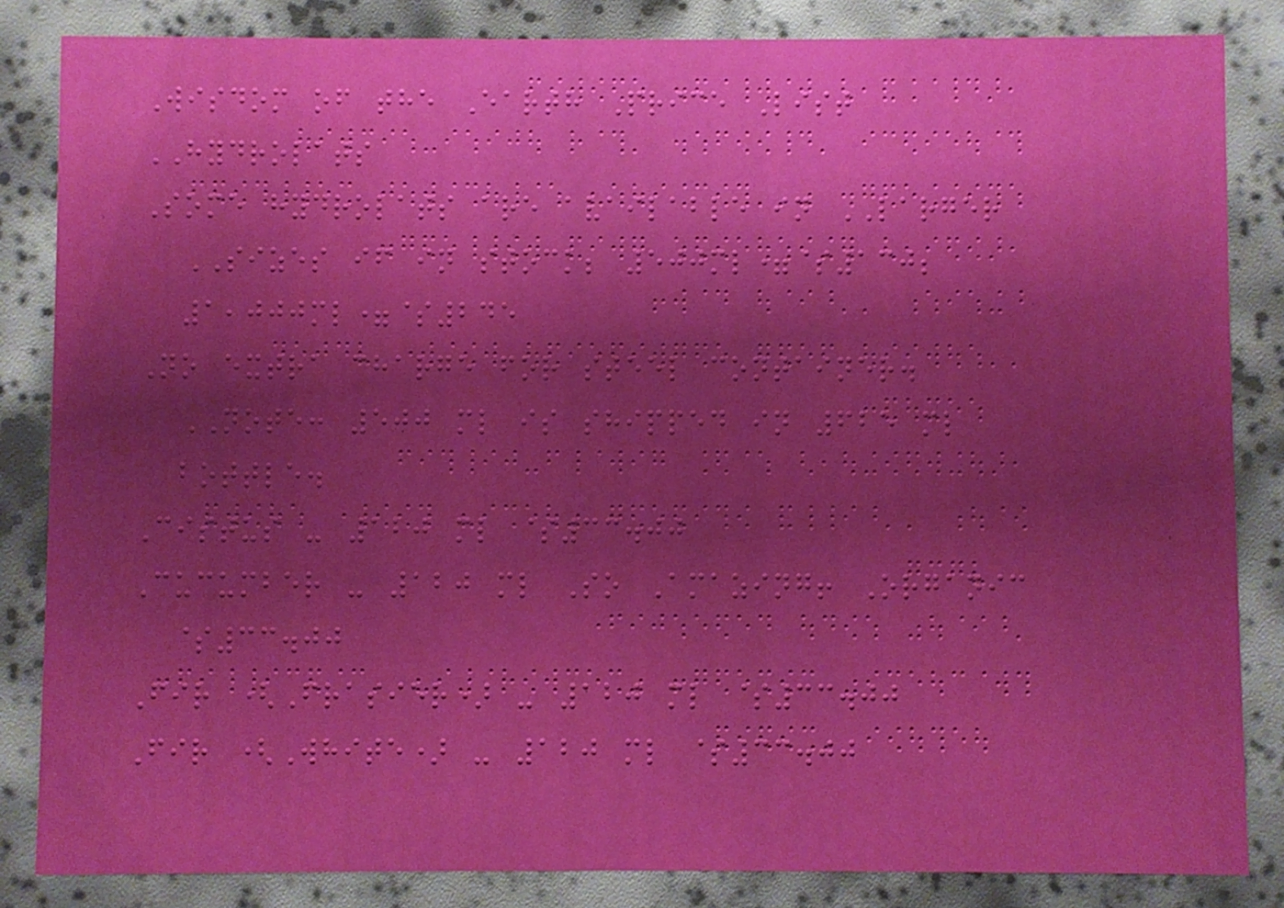Wisdom of the Earth Price List
HYDROLATS
Some hydrolats are available in LARGER
SIZES if in stock; 500ml=$130;
1,000ml=$245
No extra charge for steel container.
NOTE: 500 ml is shipped in 625 ml
bottle.
Cistus - 120 ml $33.00
Cucumber - 120 ml So Amazing! Organic
$33.00
Fir (Frasier) - 120 ml $33.00
Fir (White) - 120 ml $33.00
